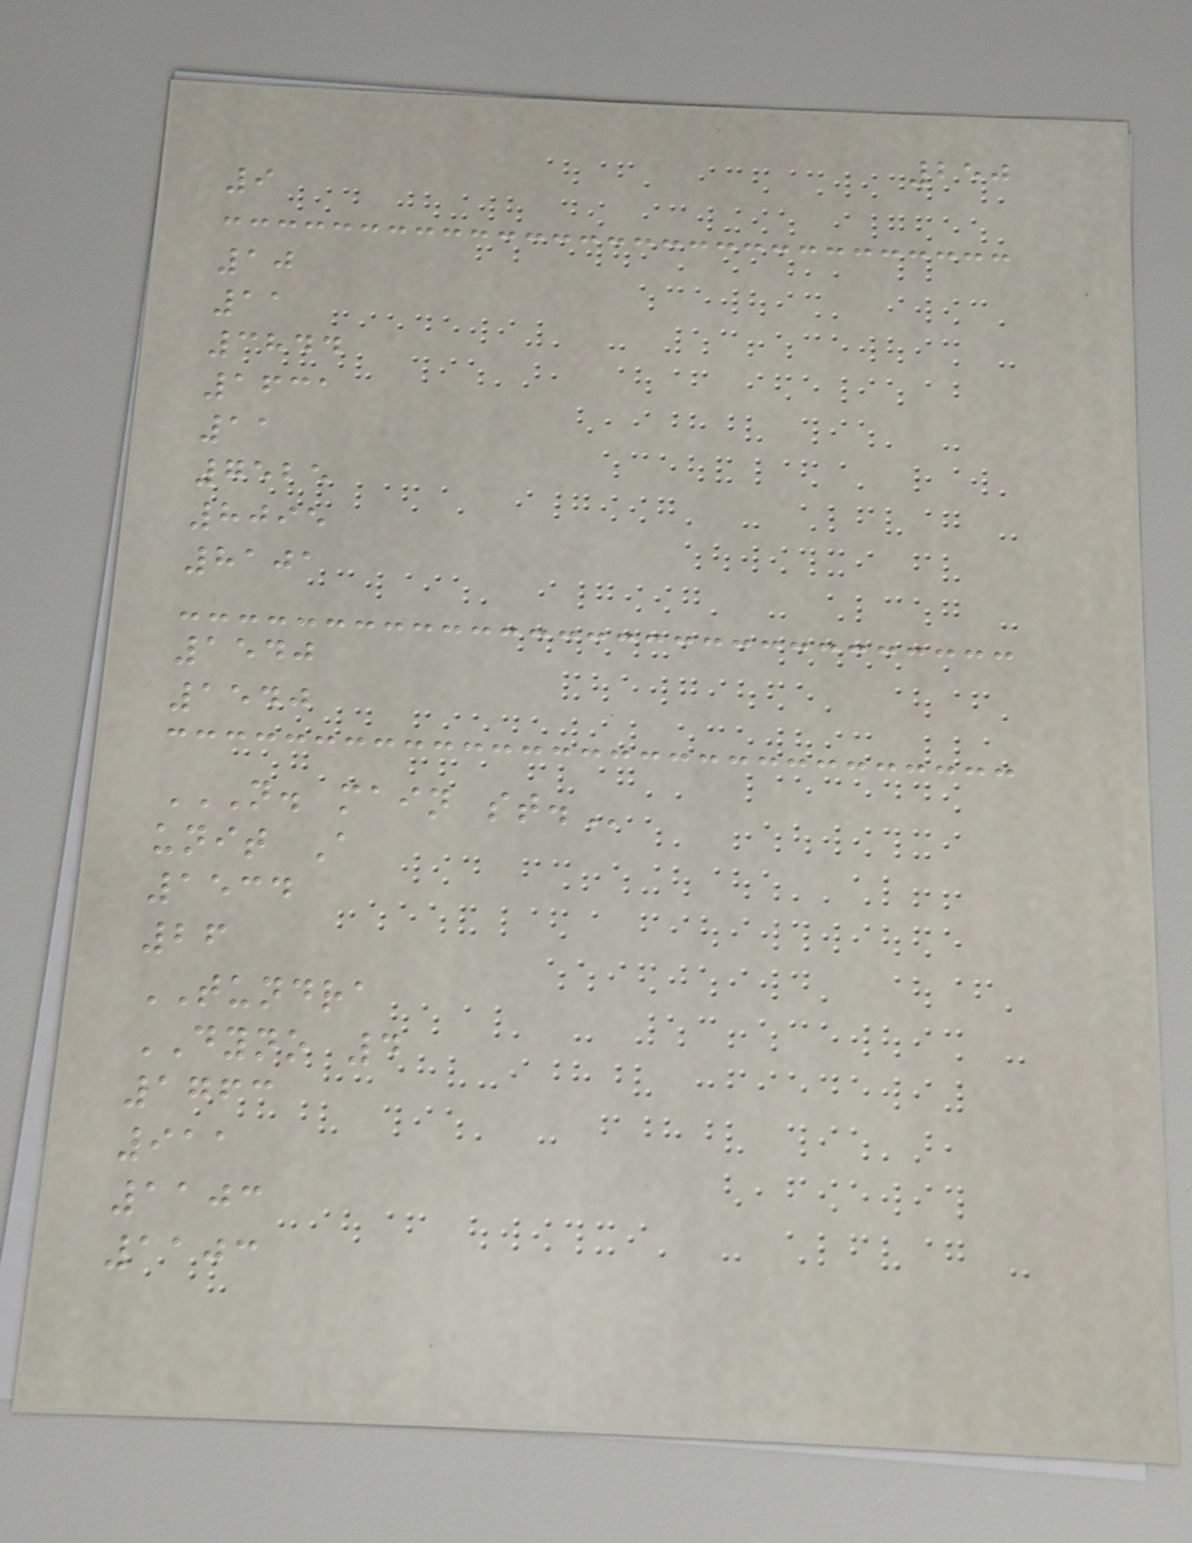250
9
10
11
3844
1631
11
7525
8095
8101
1540
1540
N. MAIN ST.
unit A
1534
26
TUNDRA
DYNO 4
1763
911
1103
1103
